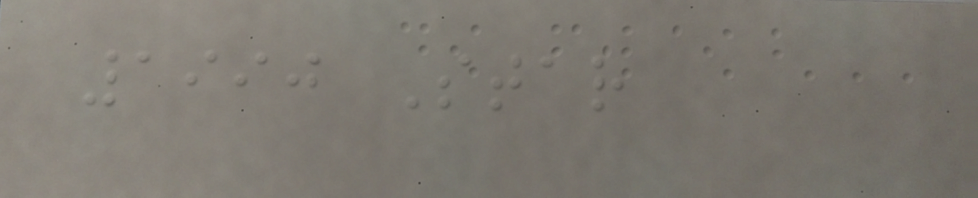1990 Star
